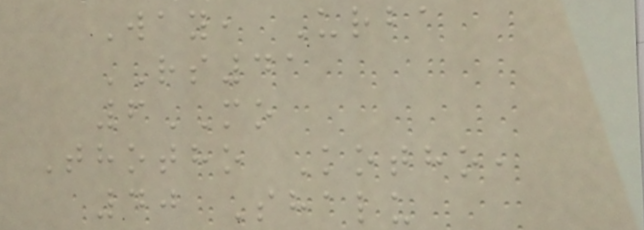Way, Urba
RS41
6MO
Thotho Kotho,
40 Shalu
